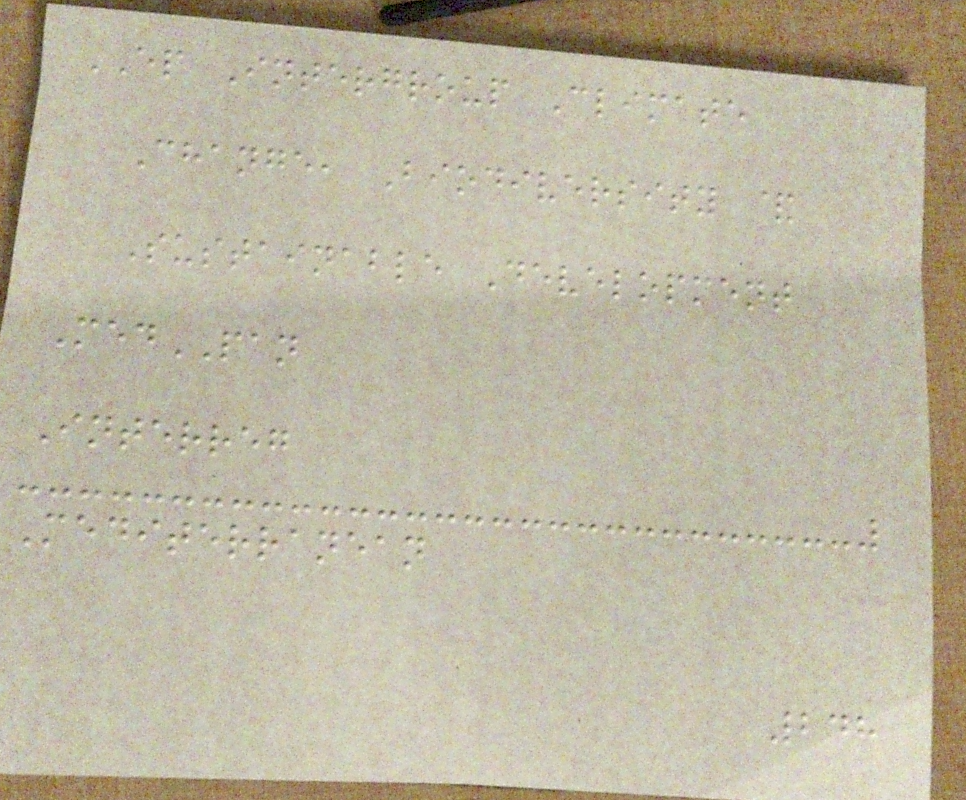EP Intergroup Climate
Change, Biodiversity &
Sustainable Development
MedPAN
Interreg
Mediterranean
248
